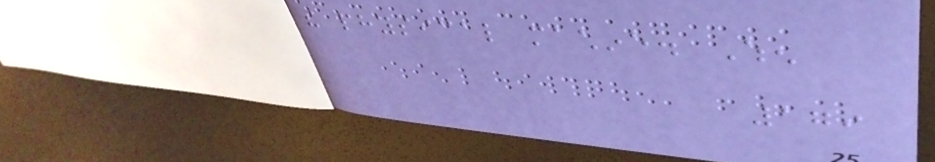the physical machine. When
179
